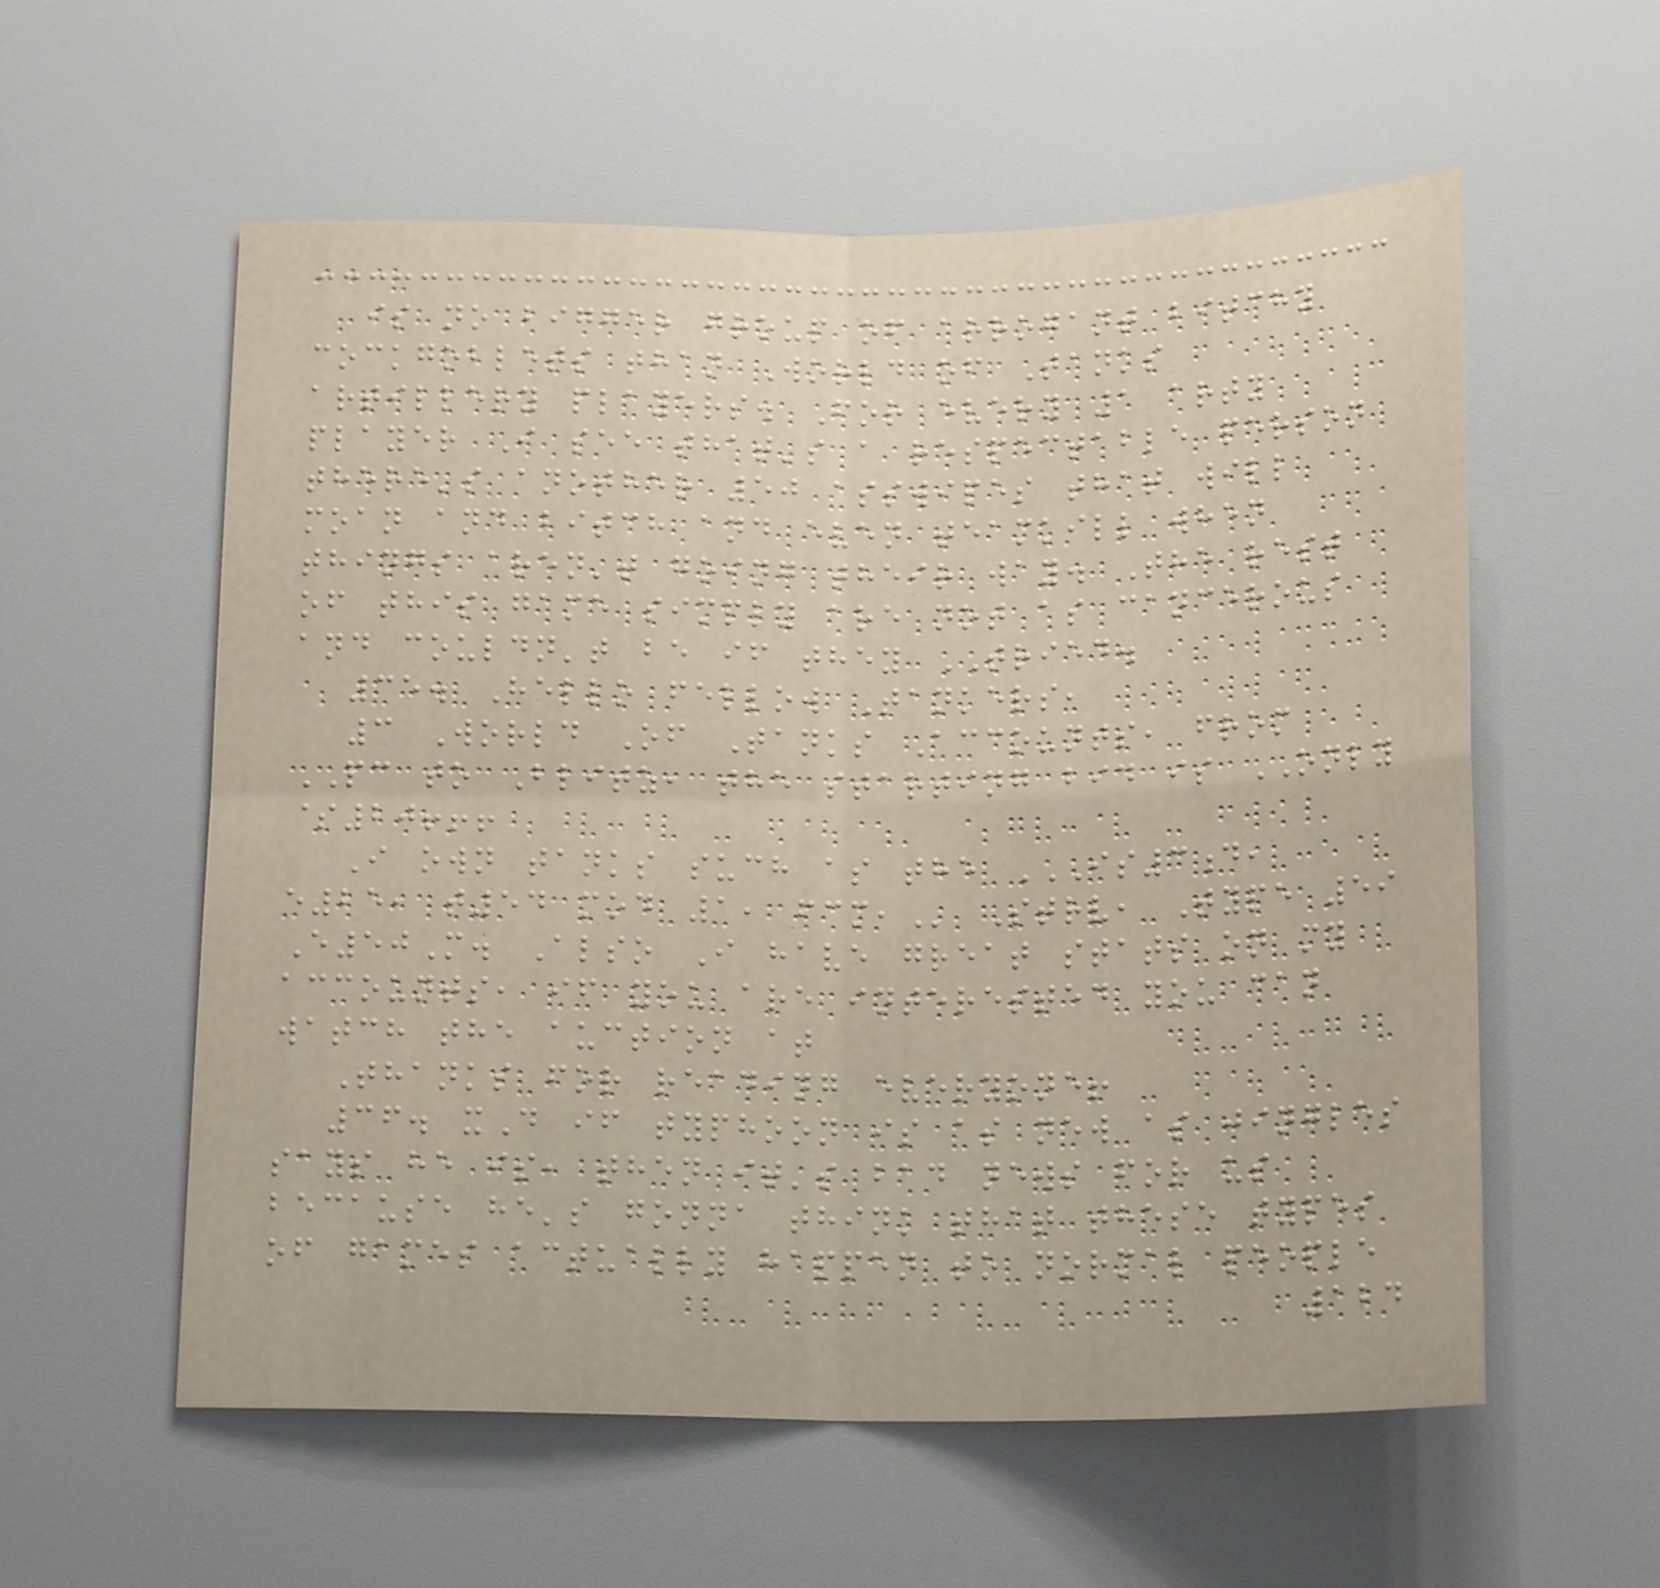is no bigger group of arrogant bitchy
cockgoblets than World of Tanks
artillery players. For every 1 arty
player I see that's a respectable person
there's another 50 asswipes that will
moan and bitch and even teamkill when
things aren't going their way. The rest
of this game simply are not as cancerous
and couldn't be if they TRIED.
35. Hello fellow Tankers,
3 World Of Tanks Accounts, from
PC to Blitz, the starting bid is ONLY
$20!!!
I own tanks such as the IS3D,
E25, T54 MOD 1, FCM, Strv, Type 59
E50M. Also I have great stats on my
accounts, if you are interested you can
watch the auction at
Thanks for reading everyone!
36. xD if typhoon is as new as jingles
says he is, then it's bad news for us
because he's gonna think that these types
of games actually happen to normal people
124
